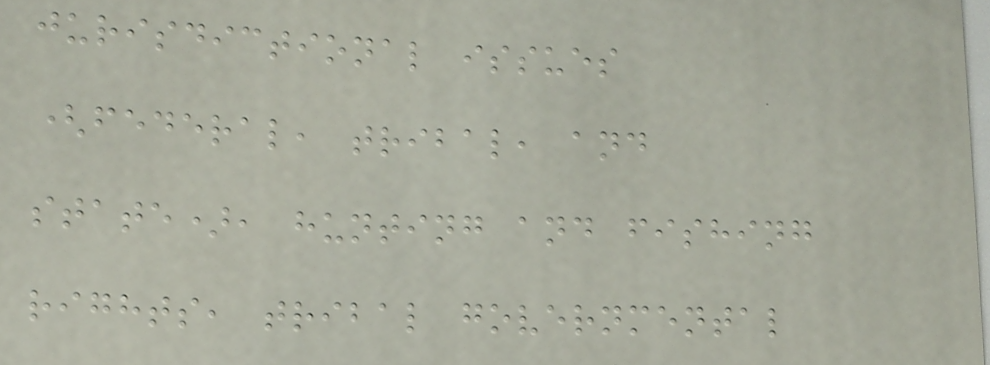jurisdictional issues
(federal, tribal, and
state), hunting and fishing
rights, tribal governmental
